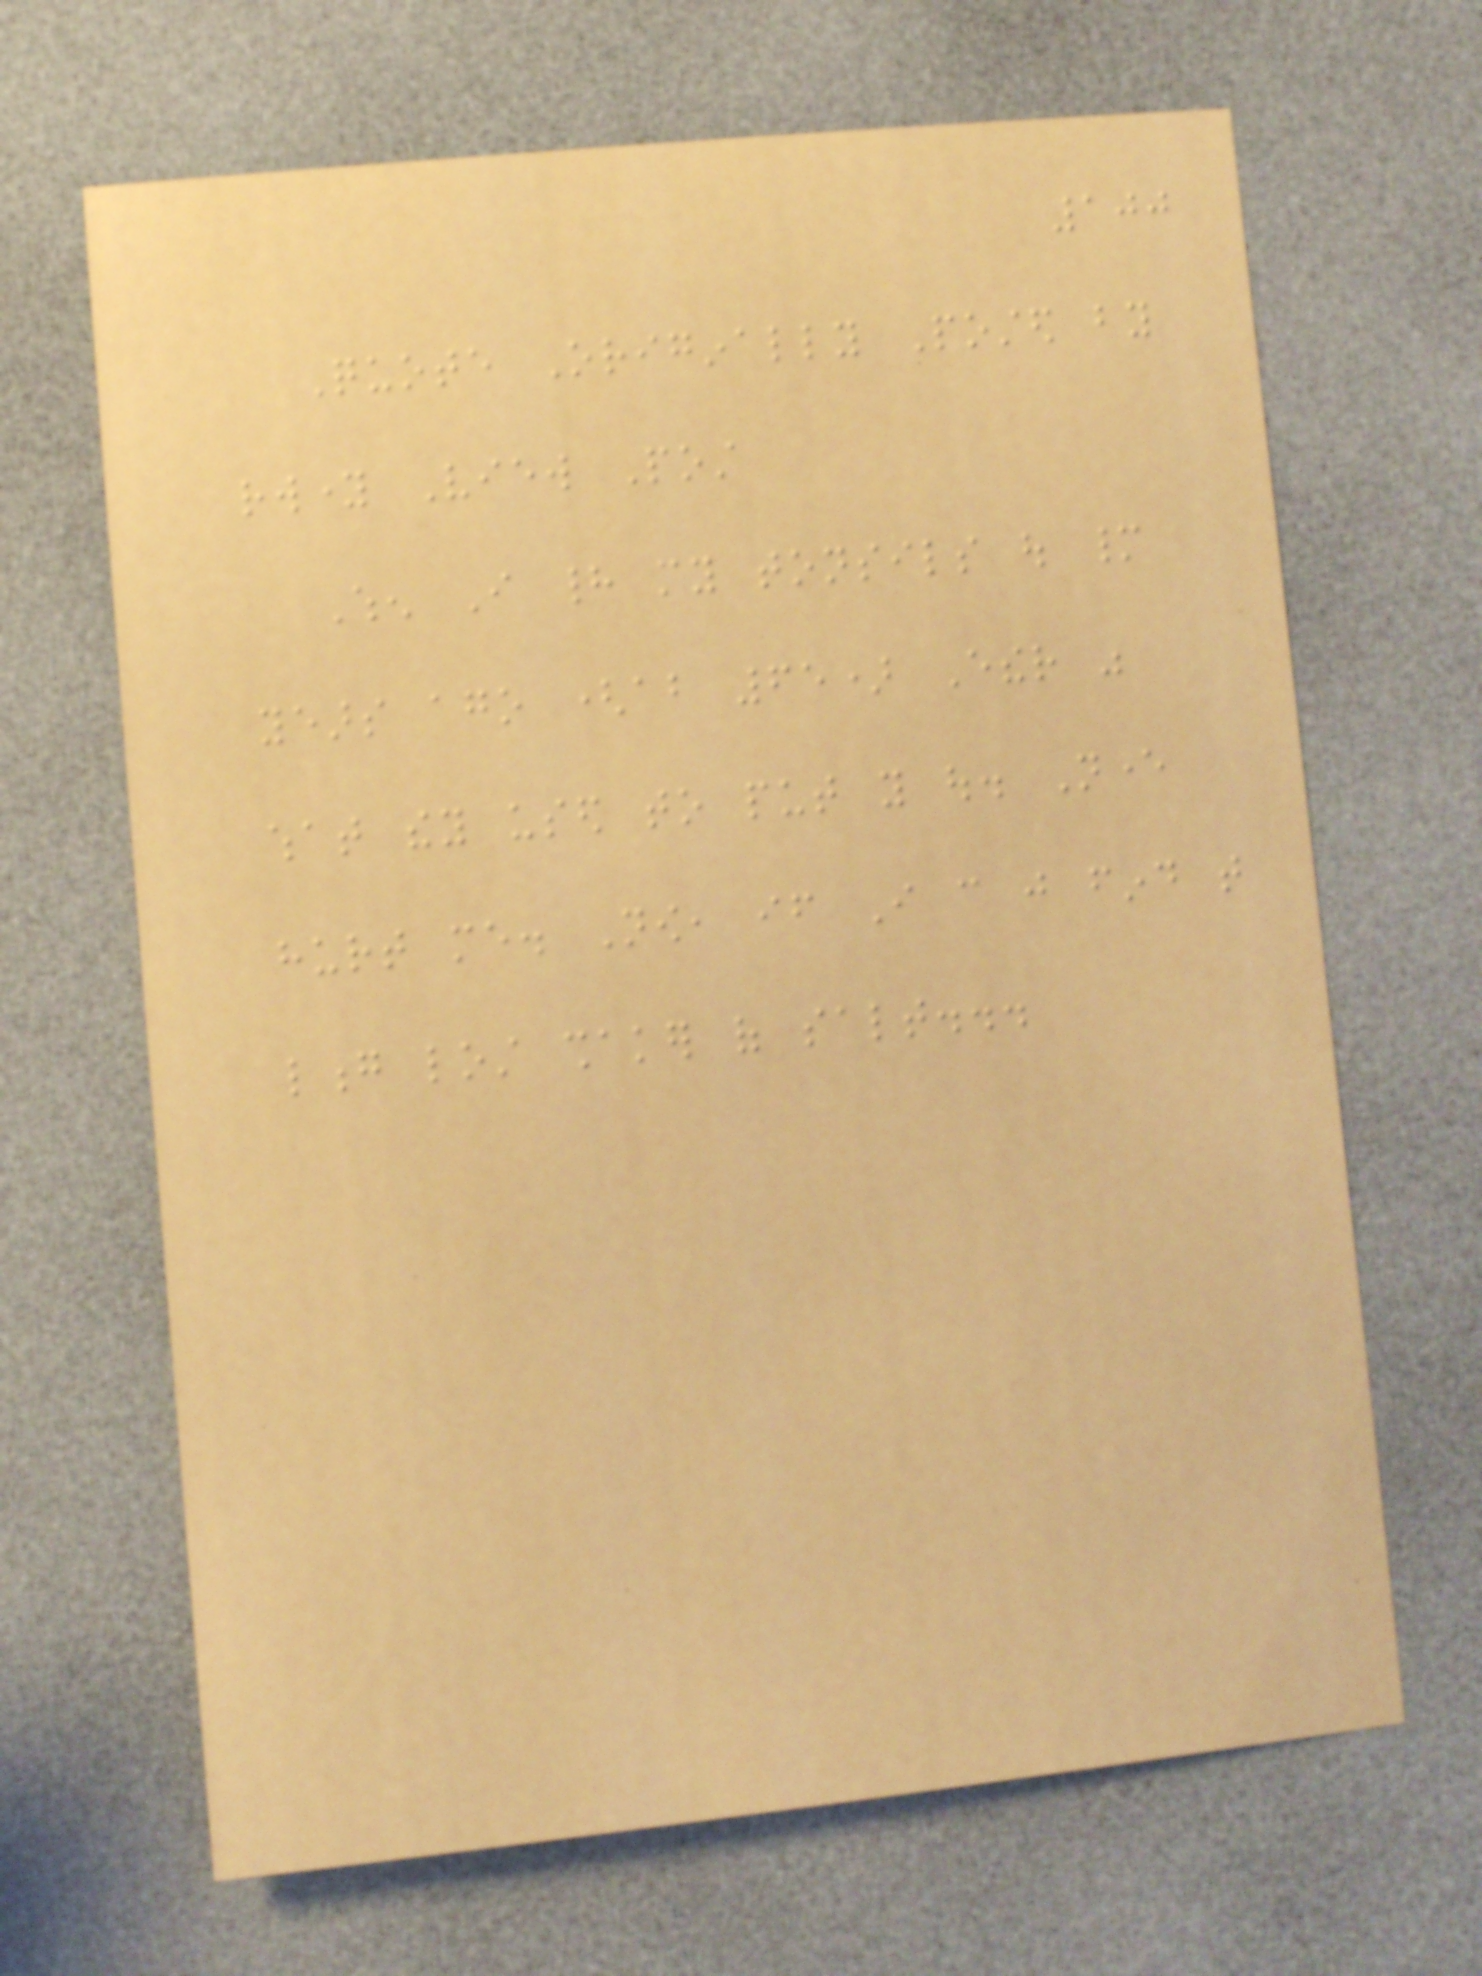100
Quote Originally Posted by
rwyoung View Post
When I had my tonsils out many
years ago (about 65) Ether was
what they used to put you out. Never
hurt me. Now, if I can just find that
long lost shaker of salt...
